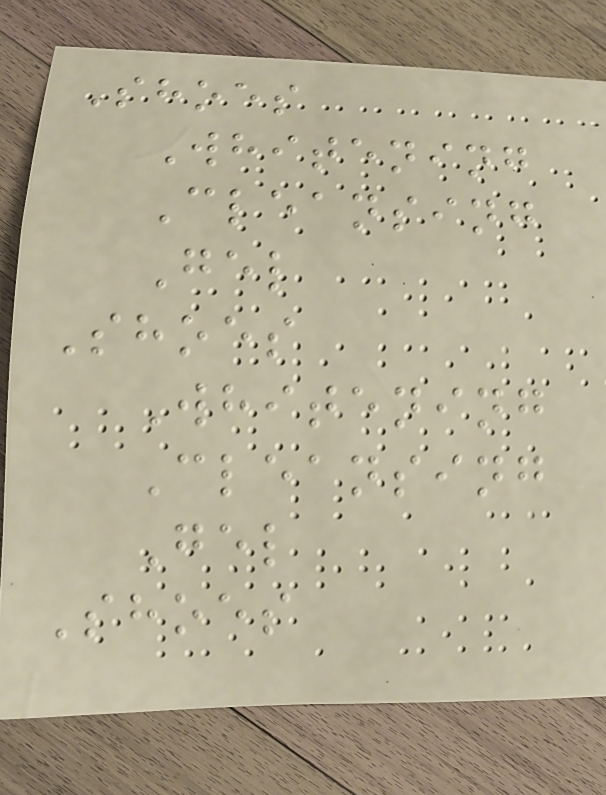Shoes
Whitening
Cleansing
Gel
Shoes
Whitening
Cleansing
Gel
Shoes
